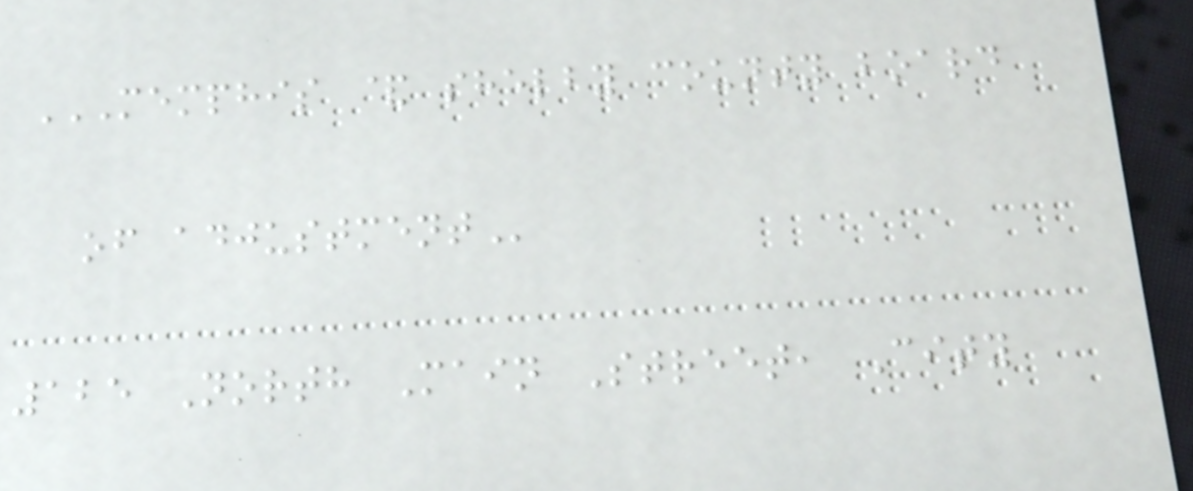MEMPHIS & SHELBY COUNTY BOARD
OF ADJUSTMENT
125 North Main Street, City
